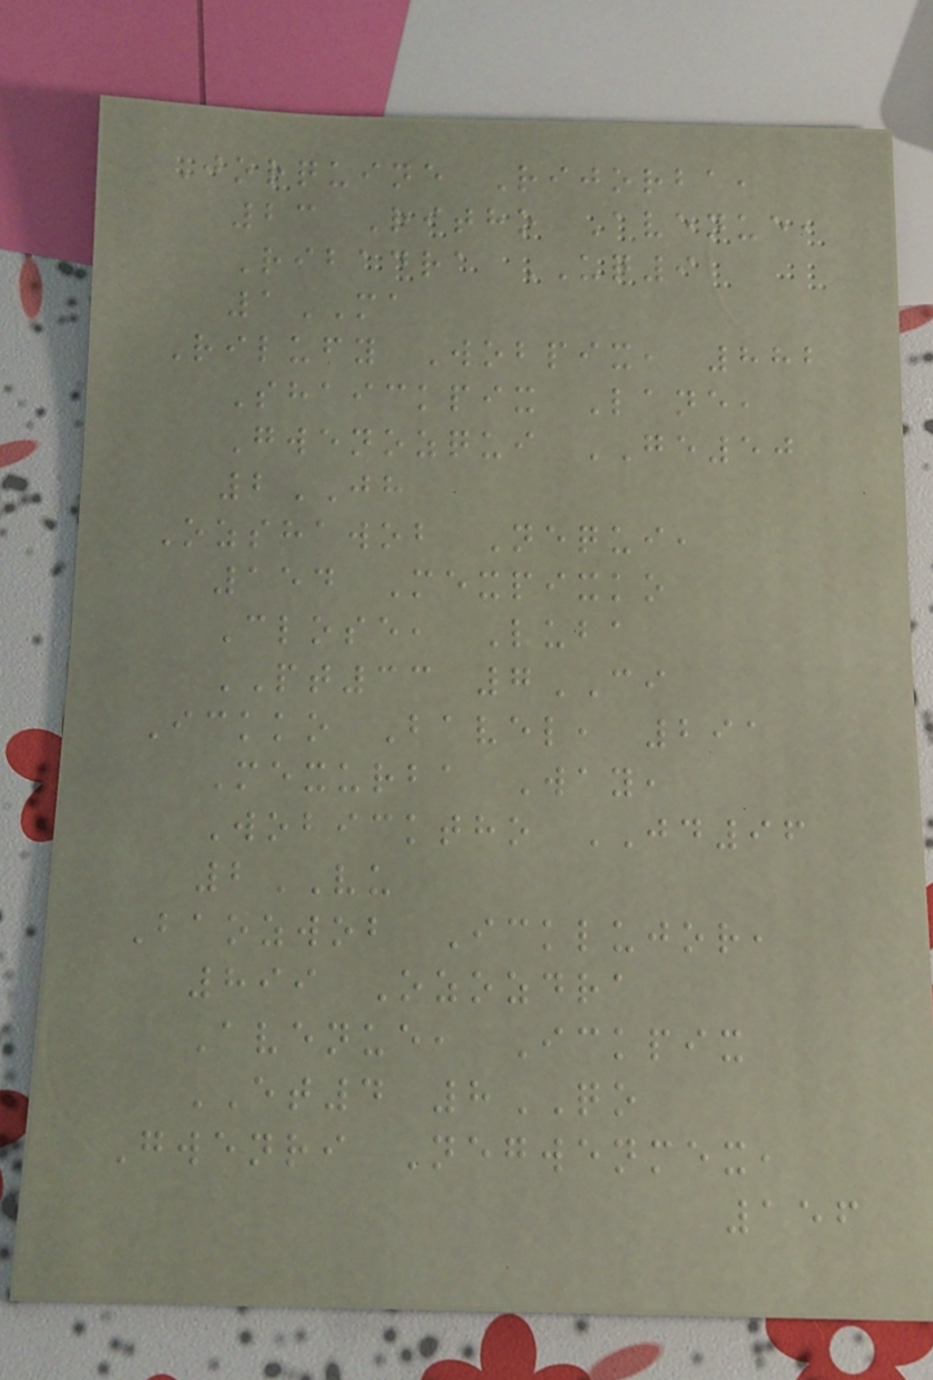Jorquine Rijorba,
23 Ritho Avenue,
Ribadra UQ9
1MA
Rilufy Wobpix, 882
Shaickpix Lane,
Gwenozqui GE50
2JH
Ozshawob Nequi,
154 Mexpixko
Close, Luba
PT33 7CI
Ickko Bavel, 291
Mexurba Way,
Wobicktho JD96
2VU
Baozwob Icklujor,
899 Ozozdra
Avenue, Ickpix
ET4 8QO
Gwenri Negwenmex,
156
